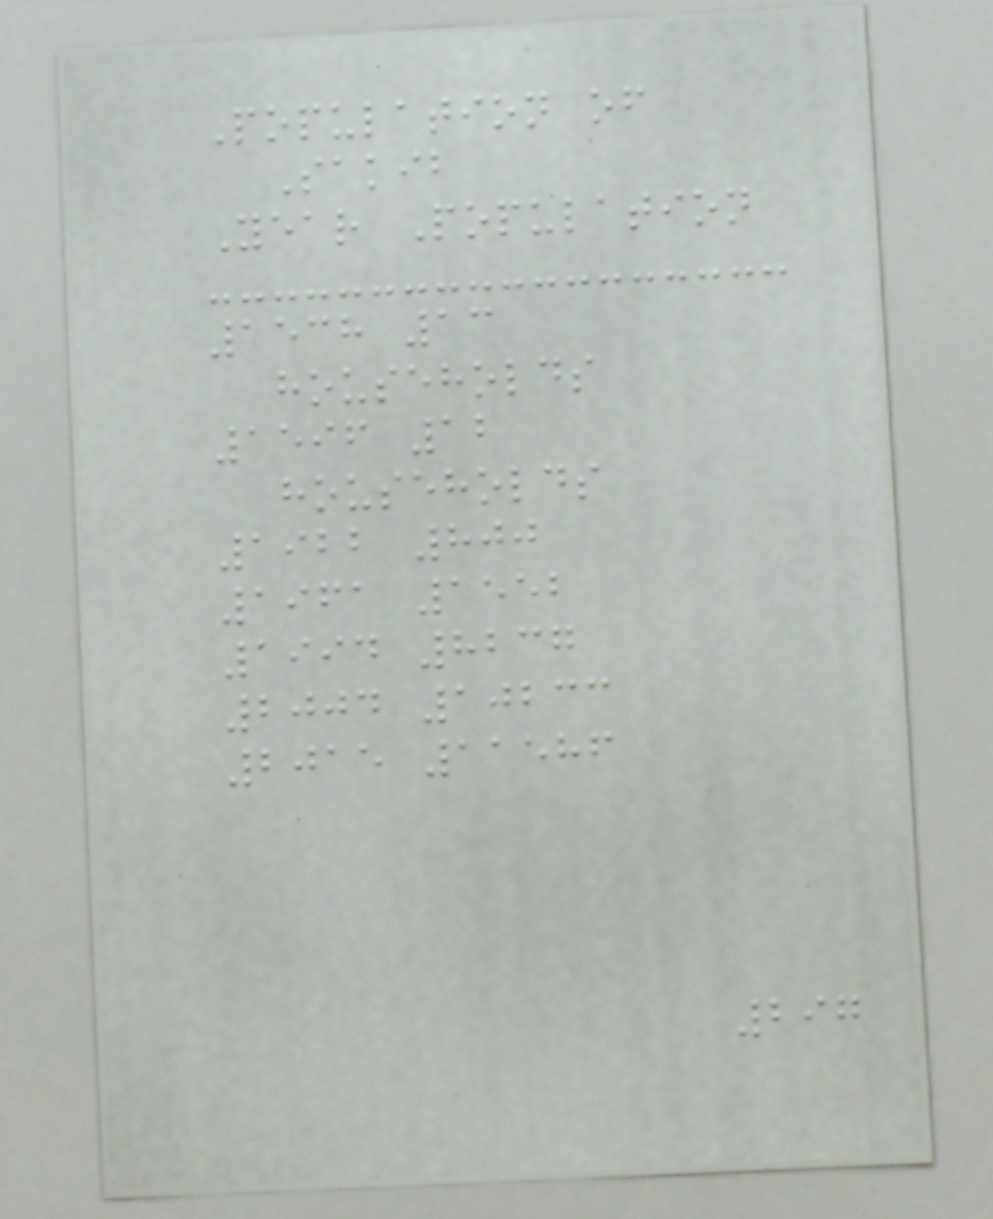Population of
Sakib
Year Population
1538 13
households
1596 12
households
1922 800
1961 1552
1994 8237
2004 10233
2015 11586
297
